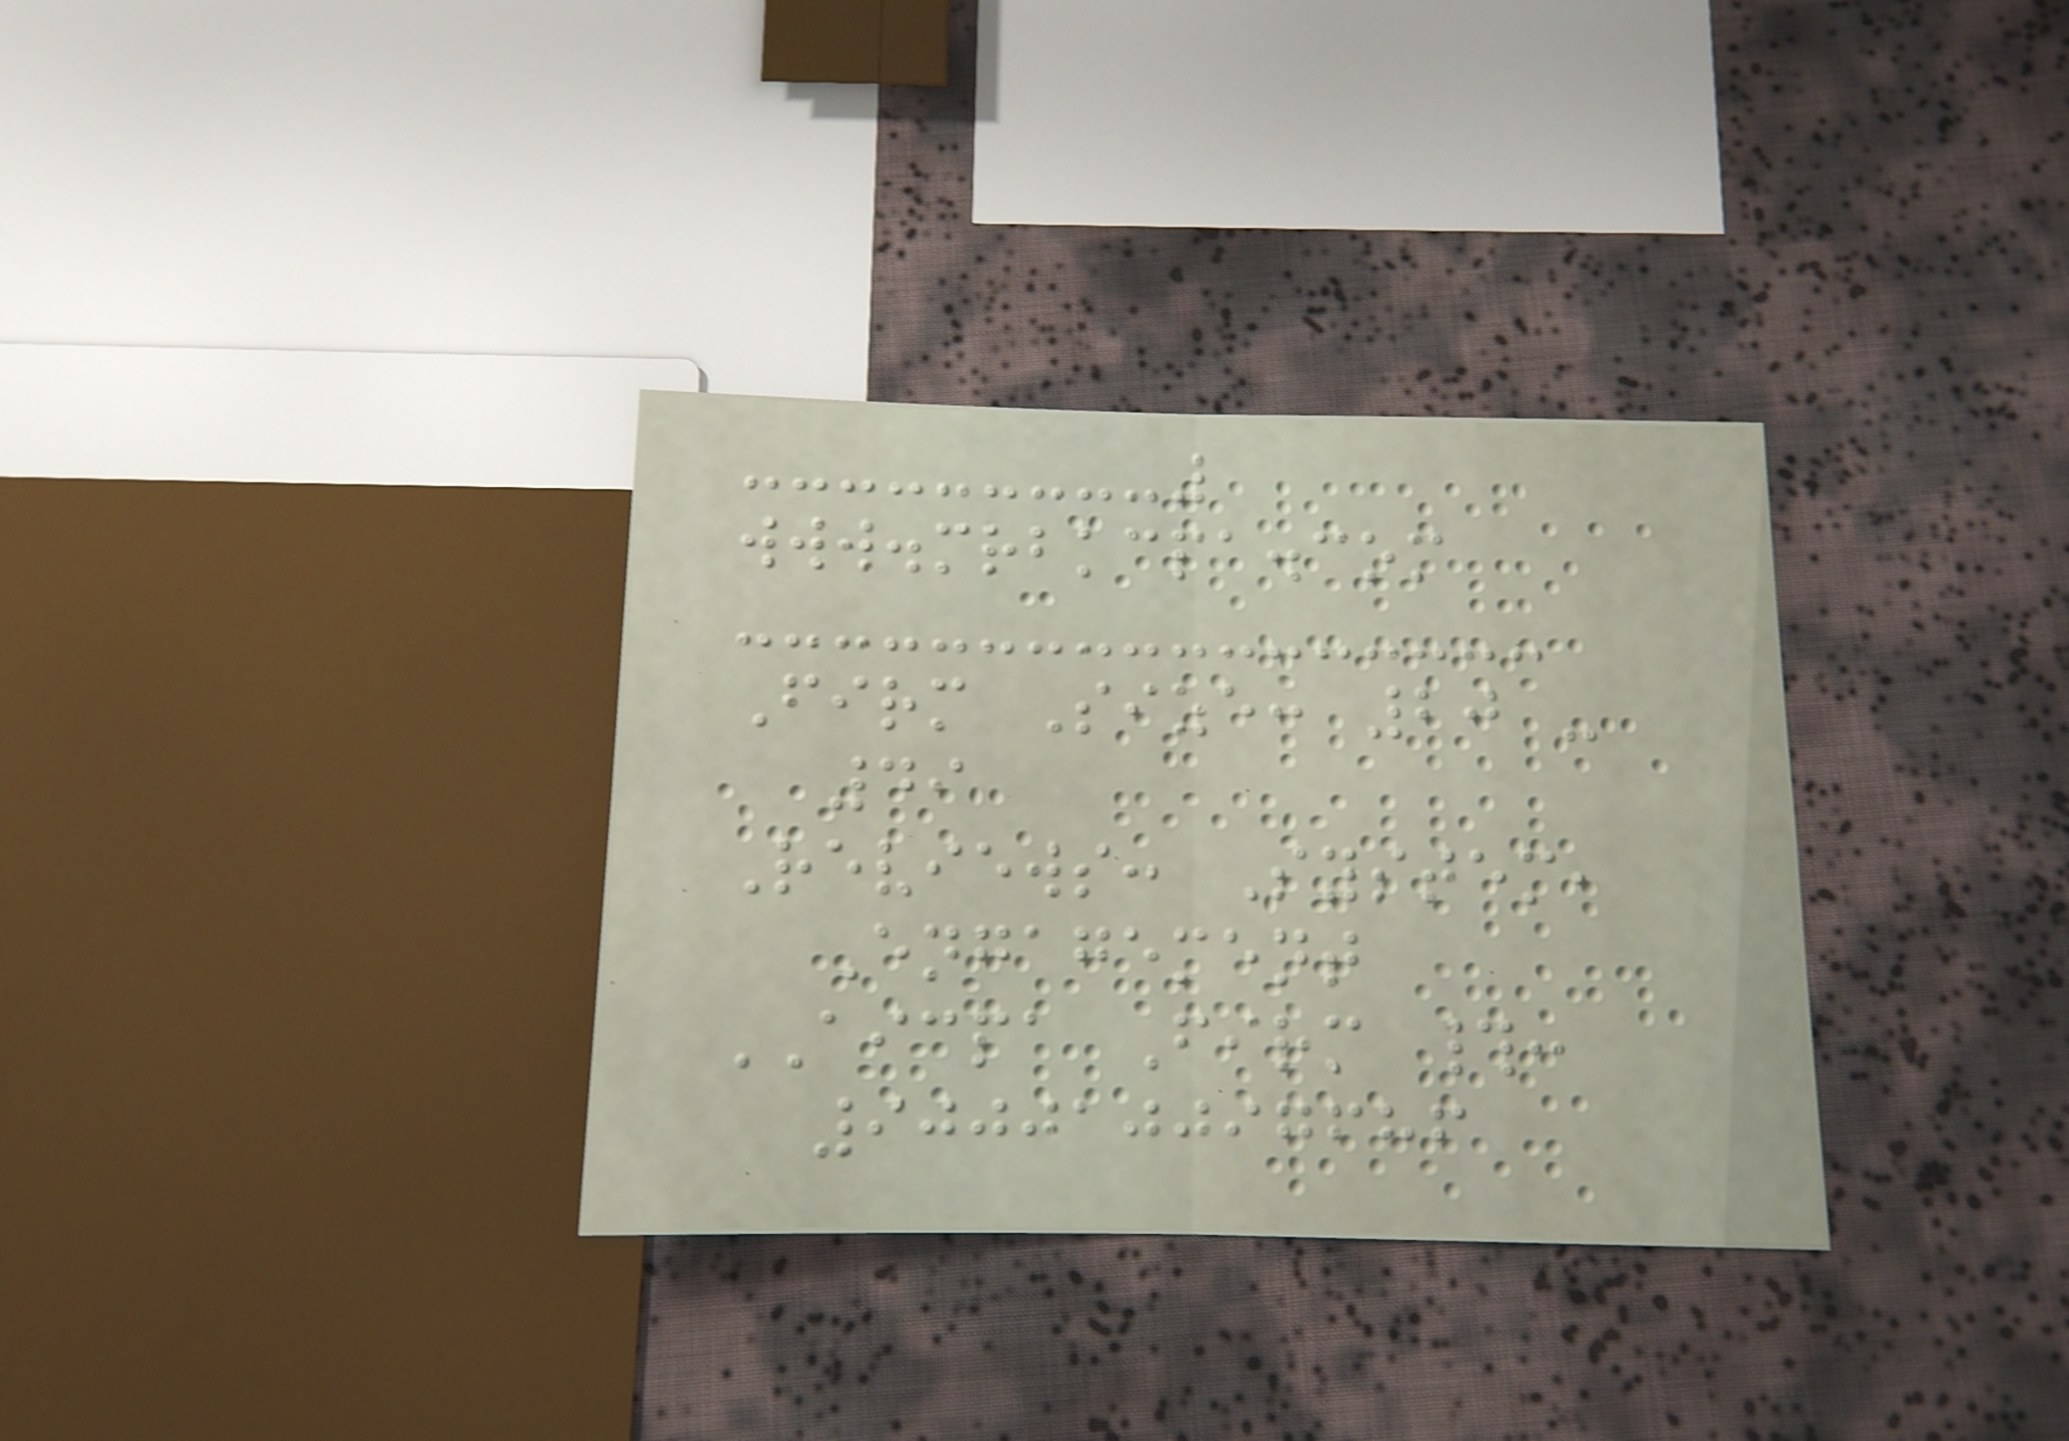www.mrbkcpa.com
Firm Size: 20 -
49
Reviews: System,
Engagement
AICPA Firm #:
900010097686
